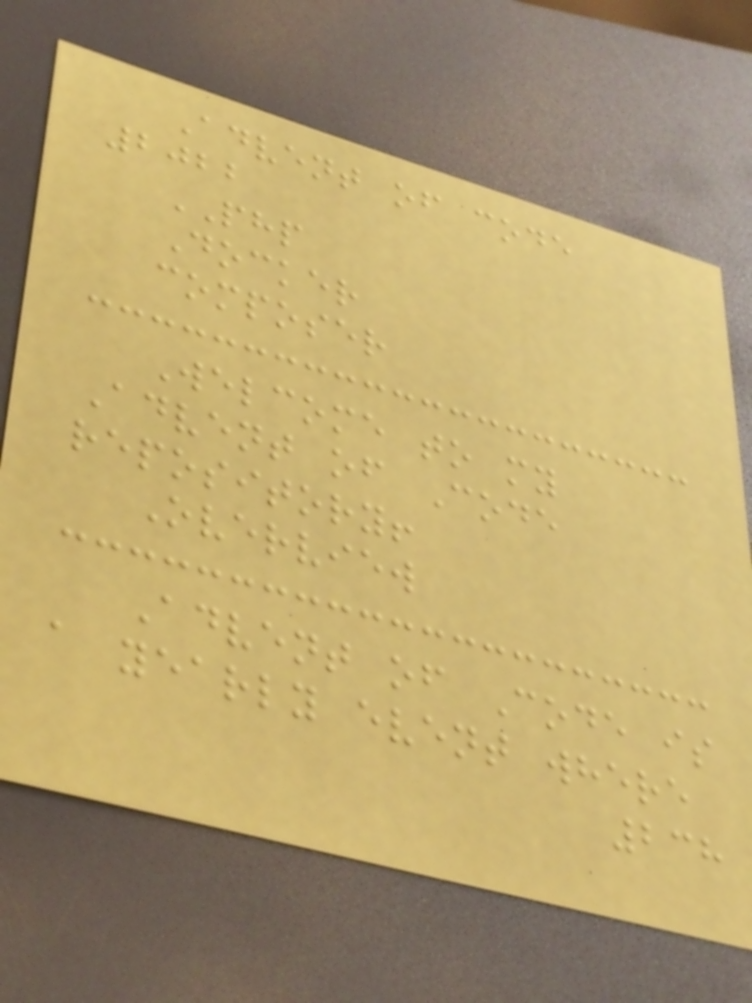Advent of code
2022
PHP
Docker
composer
Welcome to my
Advent of Code
repository!
Overview
Advent of Code is
a yearly event where
238
